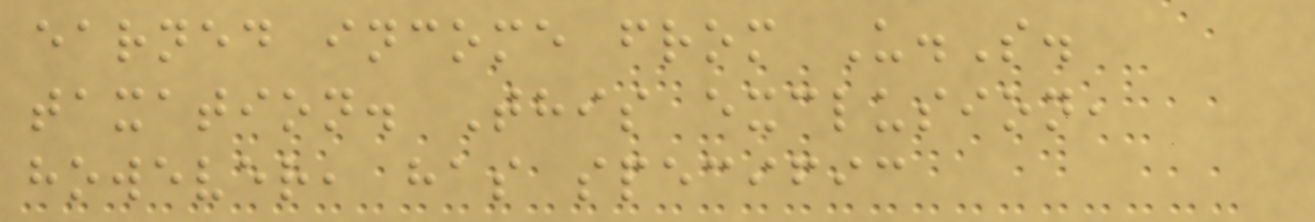earned income from U.S.
taxation. This exclusion,
however, has specific
